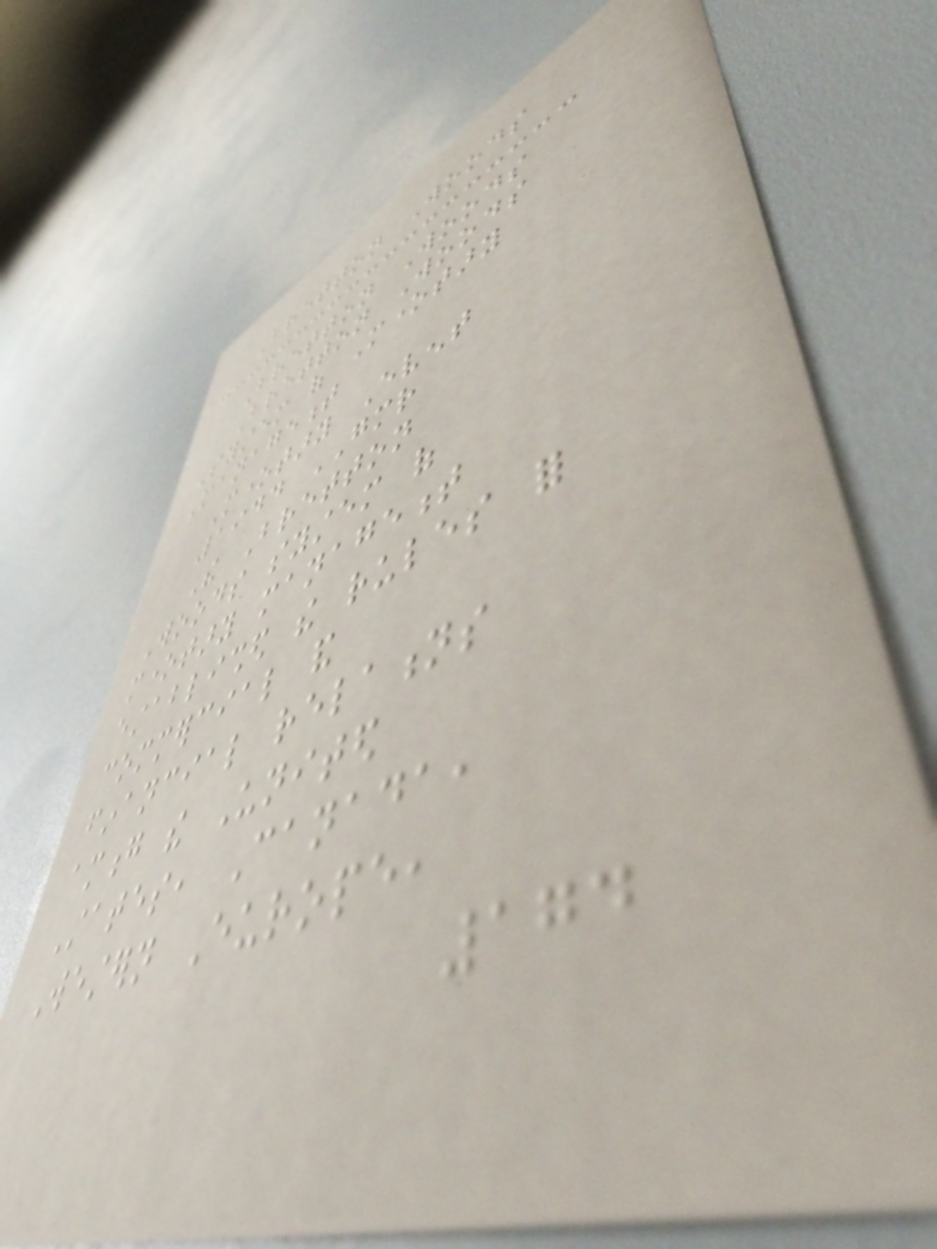Bretton Woods
Bretton Woods
Bretton Woods
System of Monetary
Management
Monetary Event
1944 GMR
The Bretton
Woods system of
monetary management
established the rules for
commercial and
financial relations
among the United
States, Canada,
Western Europe,
174
